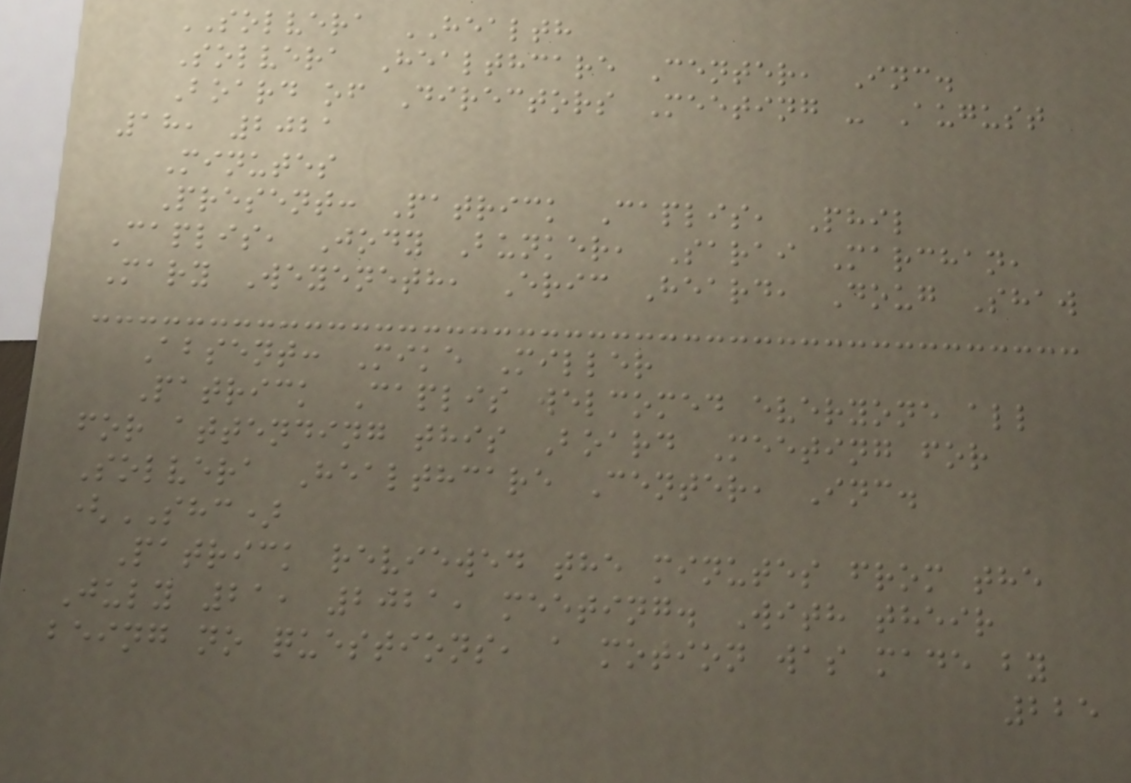SOLVERA HEALTH
Solvera Healthcare Center, Inc.
Board of Directors Meeting - August
18, 2021
Minutes
Present: Patrick Caplis, Phil
Caplis, Jody Bunker, Sarai Marchan,
Mary Weyeneth, Eric Heard, Doug Shaw
Absent: Mike Miller
Patrick Caplis welcomed everyone all
for attending this Board Meeting for
Solvera Healthcare Center, Inc.
(SHC)
Patrick reviewed the minutes from the
July 21, 2021, meeting. With their
being no questions, a motion was made by
225
